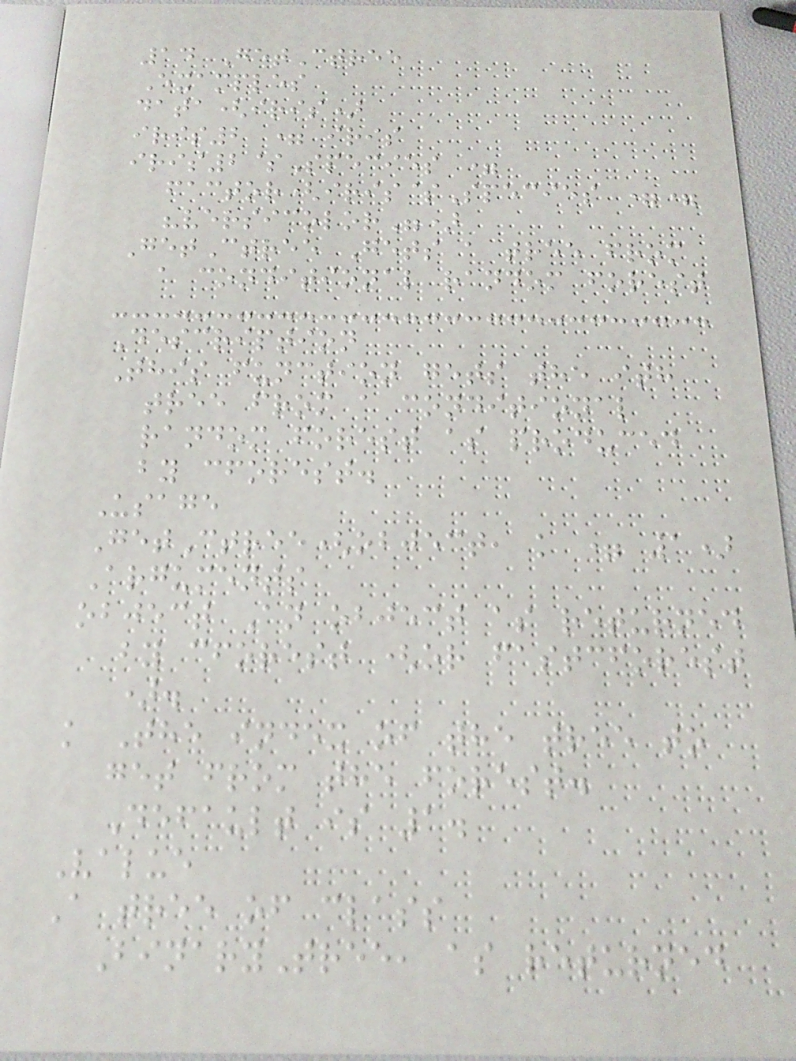14 GetCtree
Examples
data(iris)
iris2 = iris
iris2$Species =
factor(iris$Species ==
"versicolor")
GetCtree Gets a tree from
a conditional random forest
Description
This function gets the ith
tree from a conditional
random forest as produced
by cforest.
Usage
GetCtree(object, k = 1)
Arguments
object An object as returned
by cforest (or fastcforest
).
k The index of the tree to
get from the forest.
Default is 1.
Value
A tree of class
BinaryTree, as returned
